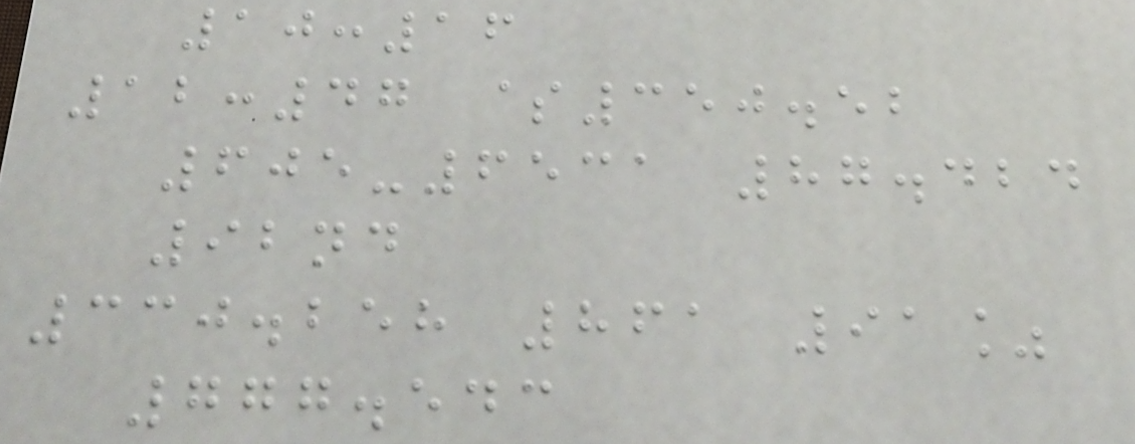10:16
12:47 $350.52
605-6531 87.424
92nd
330.258 861 91%
777.543
